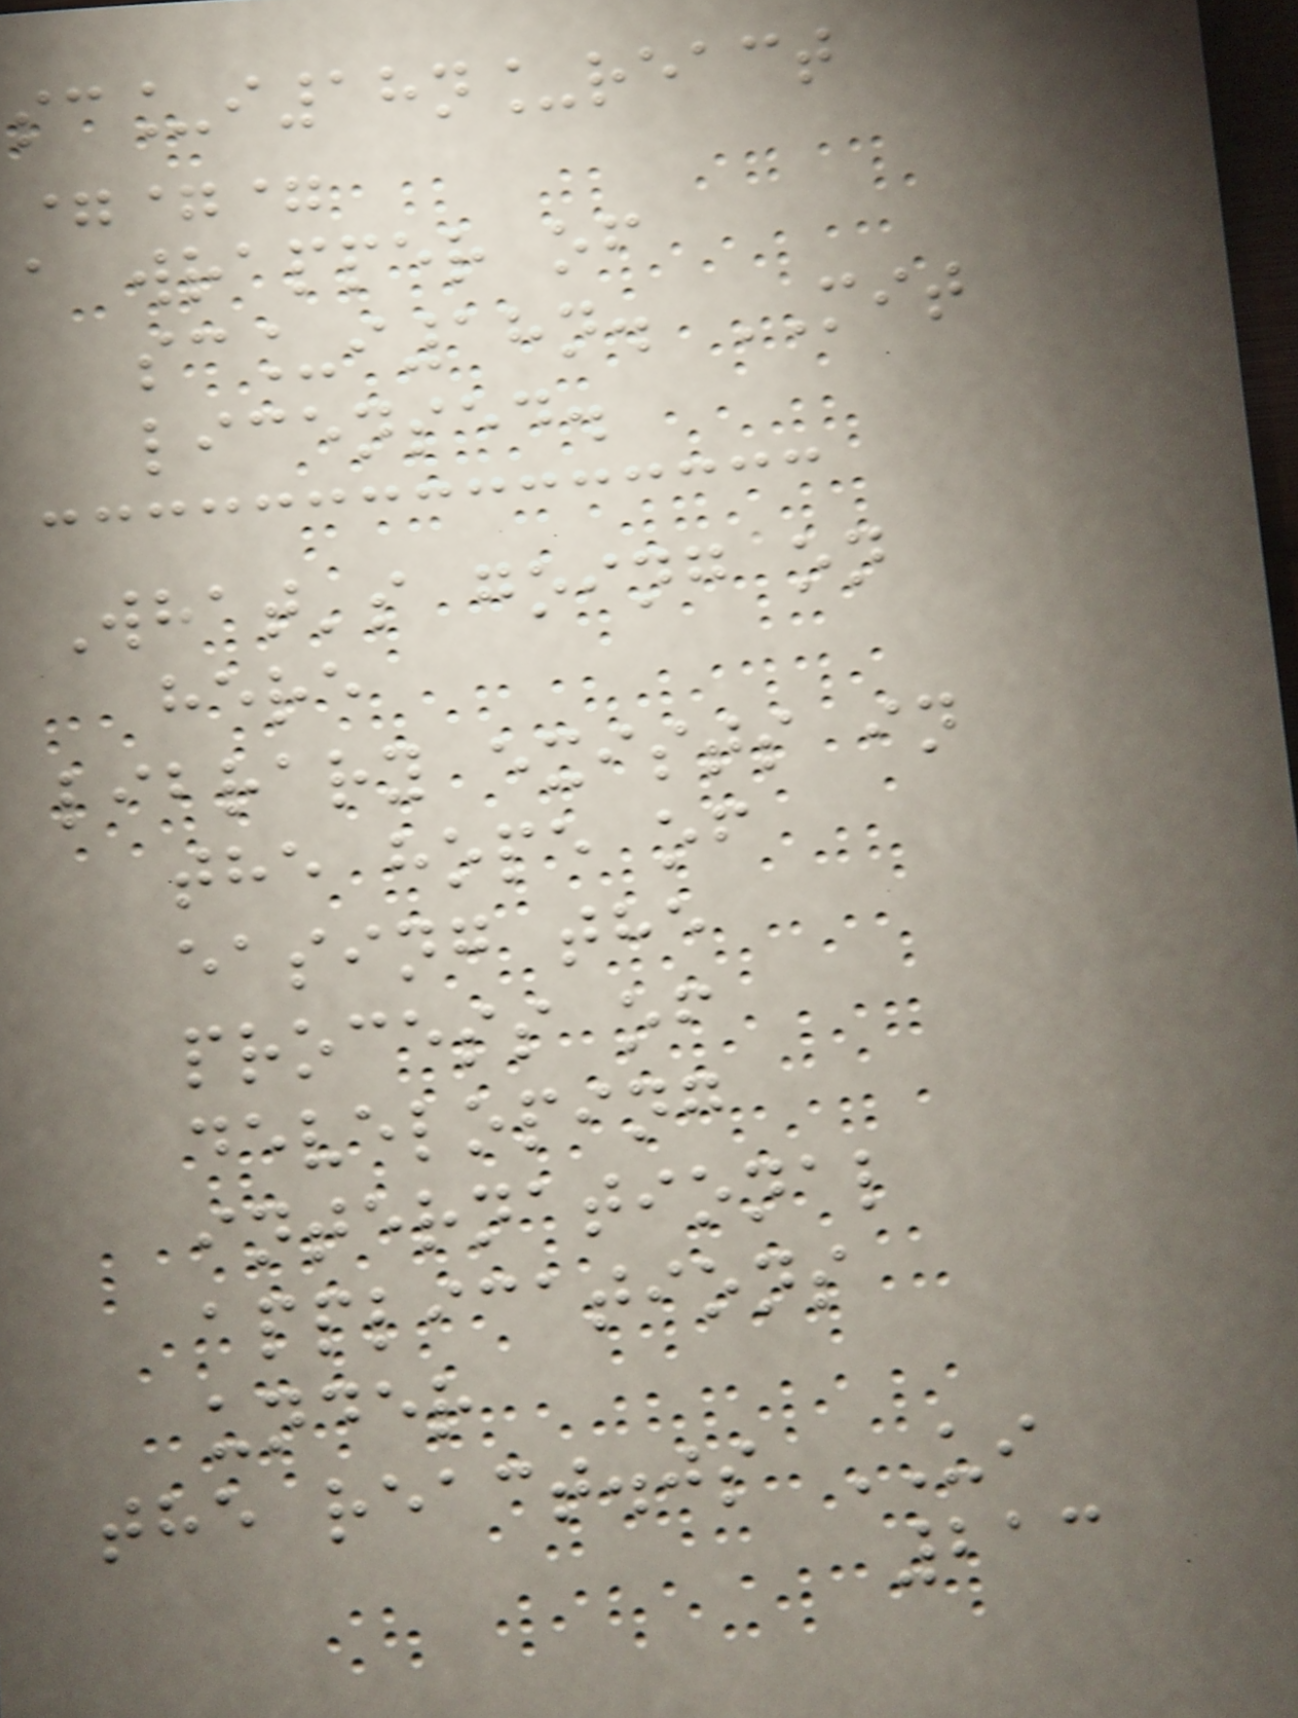sc_i18n_react
===
a wrapper of
sc_i18n. MIT
licensed.
What's going on
here
library exists in
the hope of
easing the
process of
developing
international
applications
under
the react.js UI
213
